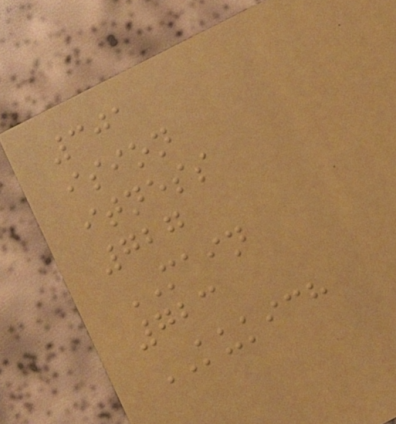301
ision
itness
727
MAIN
723
KUKICH
